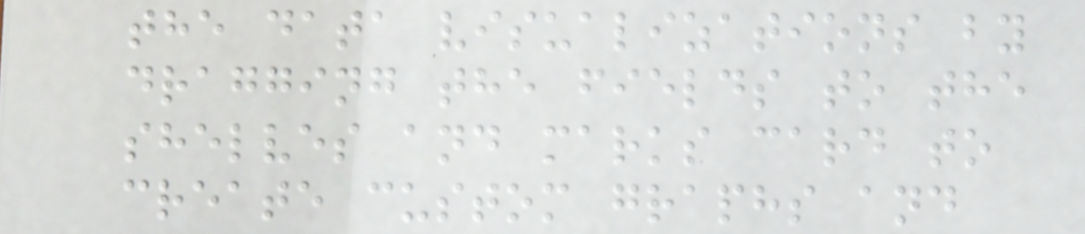the data visualizations by
dragging the fields to the
shelves and marks card to
create custom graphs and
